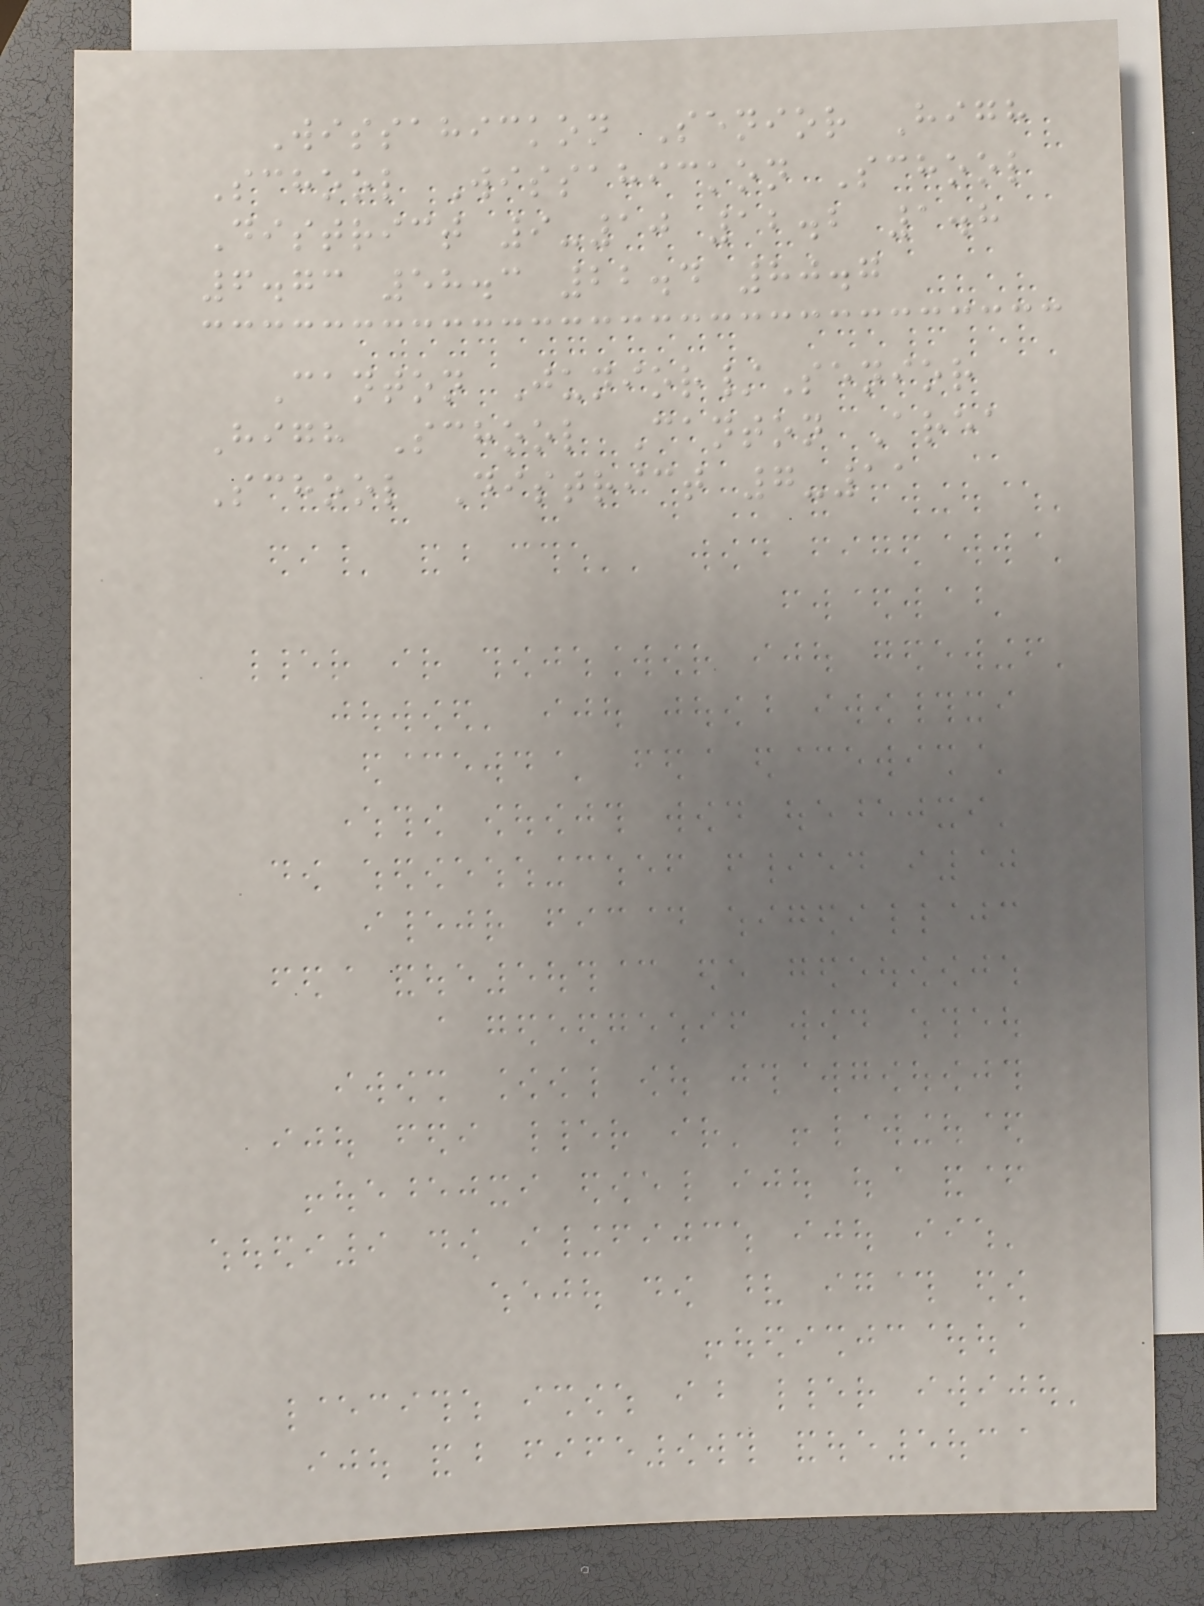Wissahickon Senior High
School Wissahickon School
District 9-10 12.2 1.8
6.73 58.3 22.4 80.7
Canton Junior/Senior
High School Canton Area
School District 7-11
